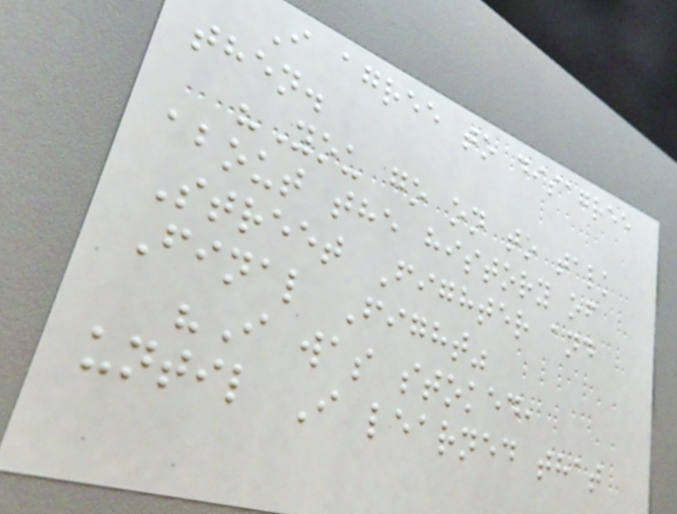I agree to disagree
then.
"You go on to talk
about the history of
Street Fighter and
Final Fight"
"I was stoked,
until I learned that
